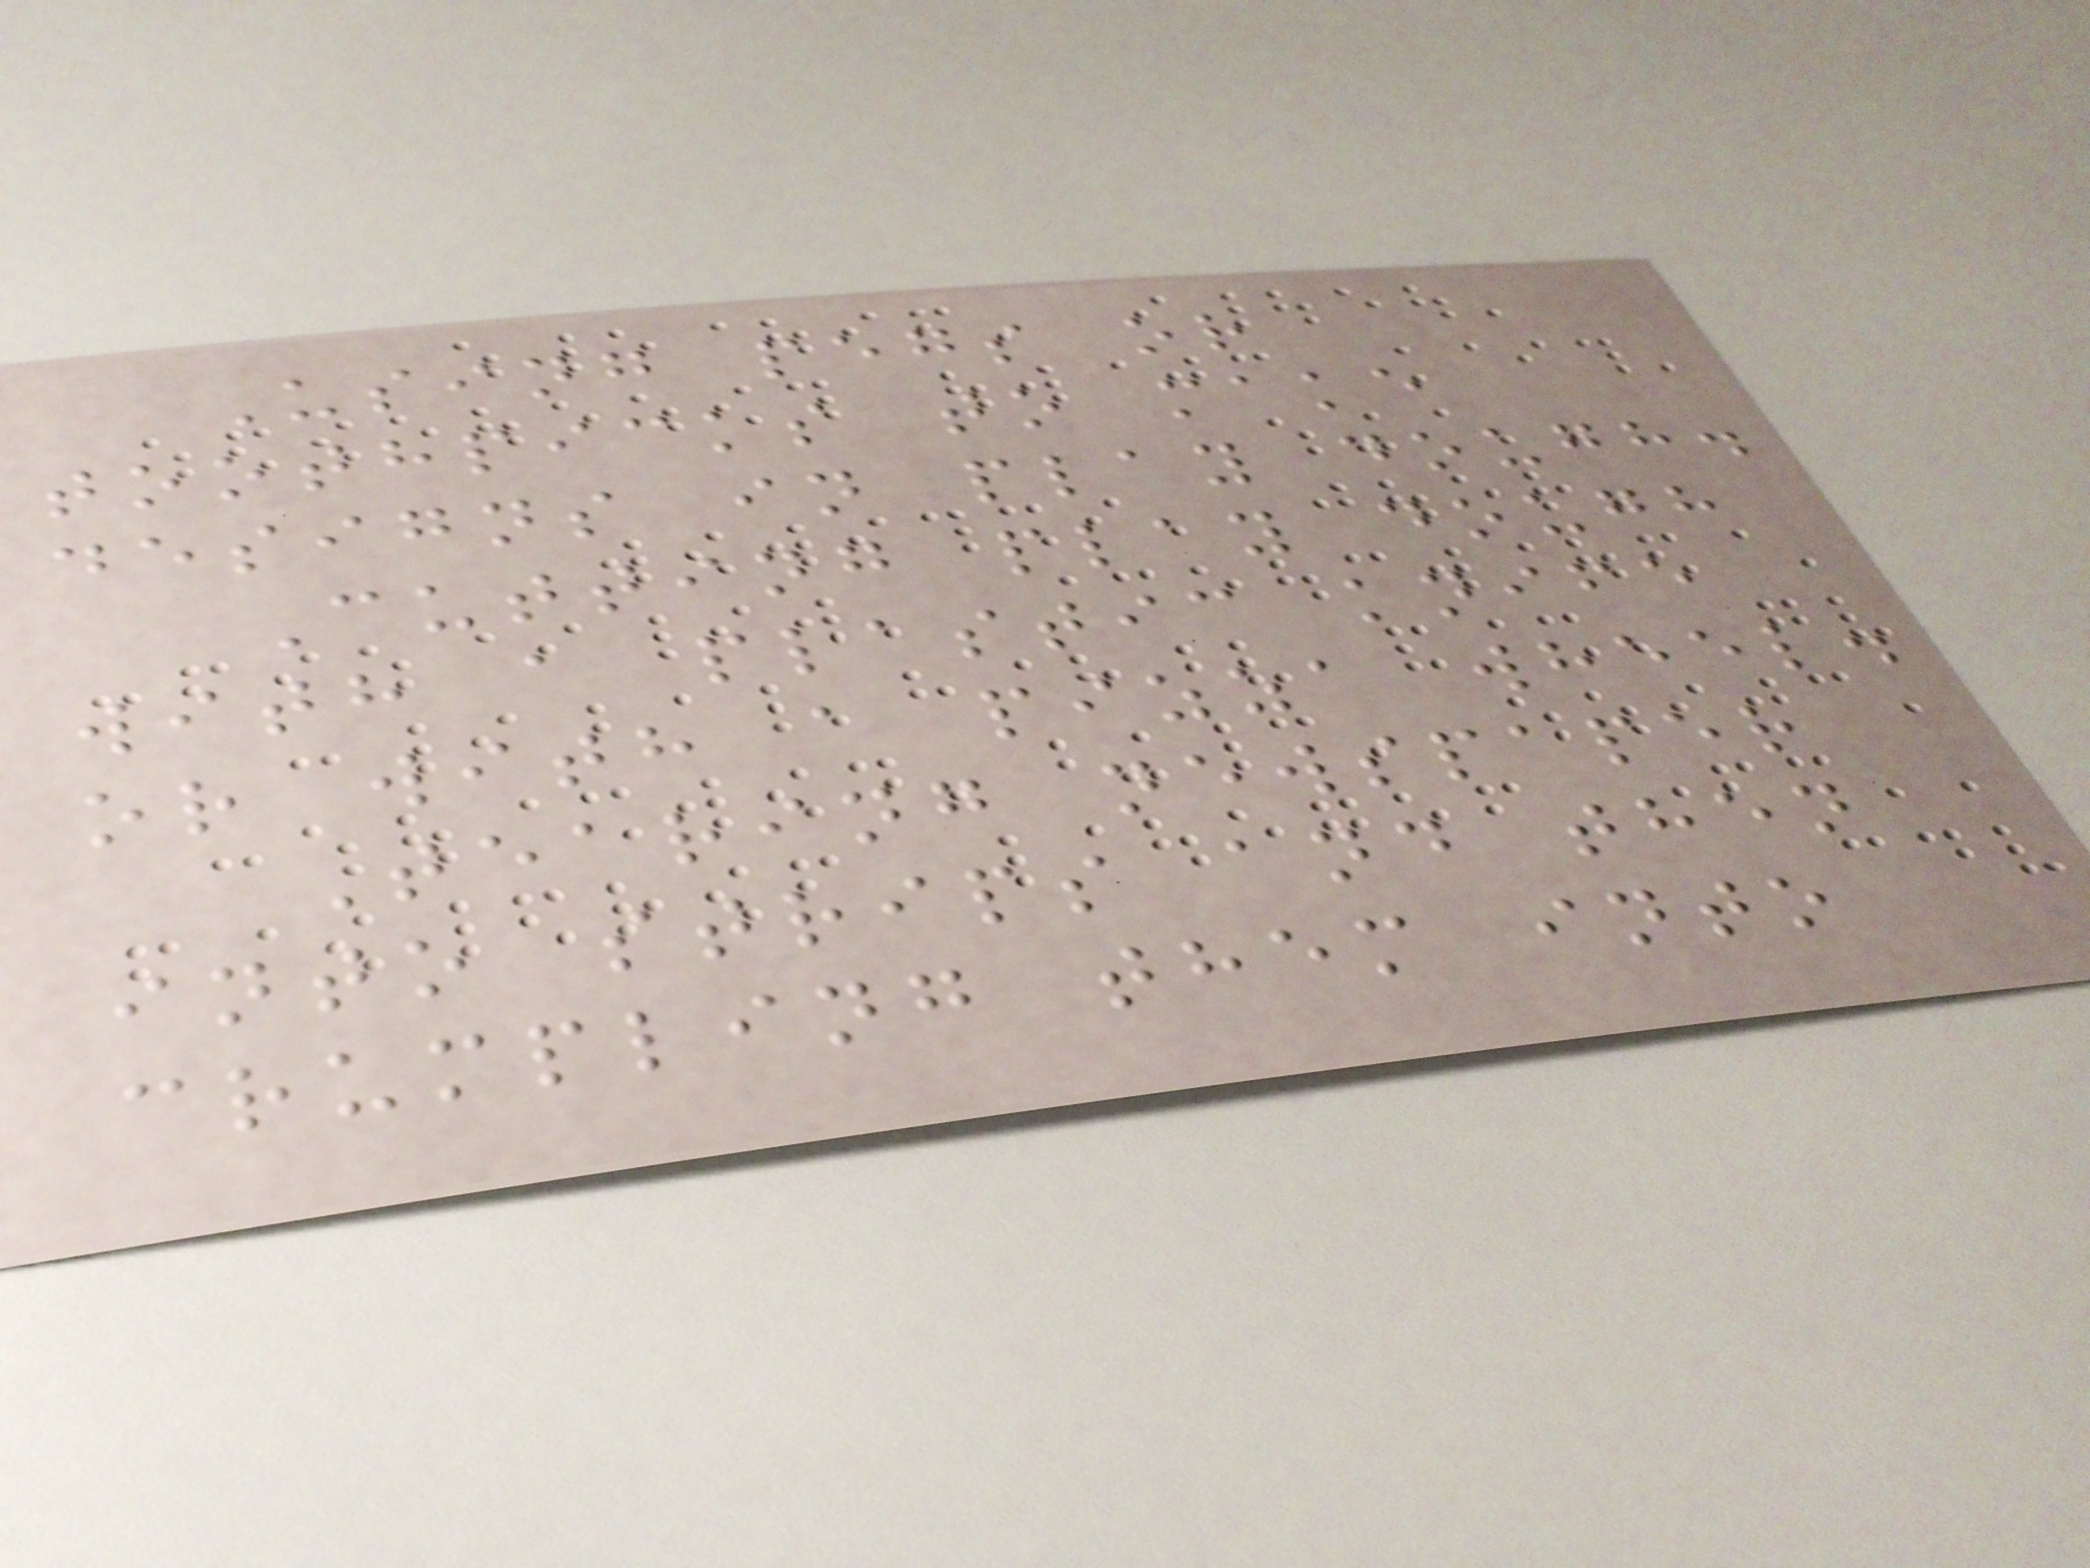Using pegs or
toothpicks to make
designs in play dough.
Cutting play dough
with a plastic knife
or with a pizza wheel.
Tearing newspaper
into strips and then
crumpling them into
